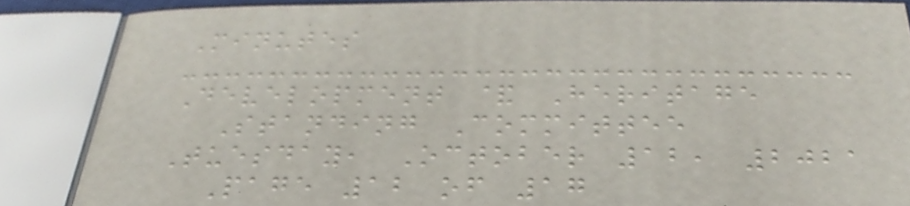Minutes
Development & Heritage
Standing Committee
Tuesday, October 12, 2021
Page 12 of 17
